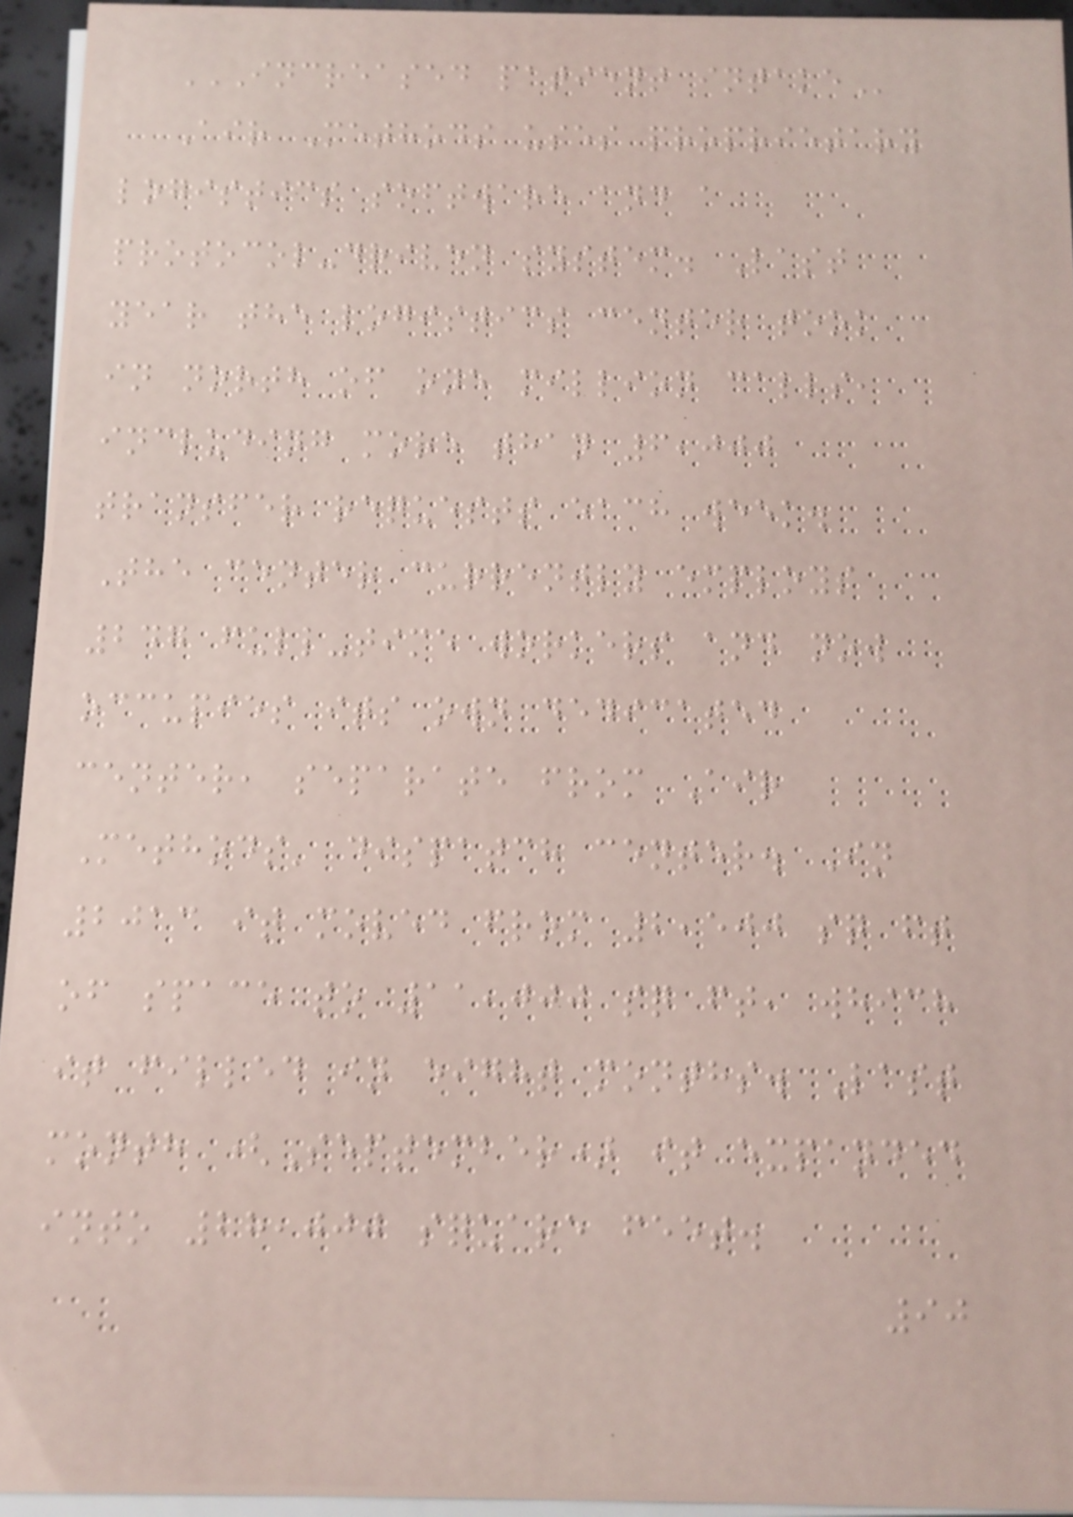INCREASED PATIENT INTAKE
Air Methods uses proprietary
logistics software and a
protocol-driven system. Last
year the logistics center took
in north of one million calls,
including more than 6,000
transfer requests each week.
The center currently employs
247 full-time workers and now
occupies its own dedicated
center, separate from Air
Methods' dispatch center. In
2013 it moved from 2,500 sq ft
of space to 11,000 sq ft, which
it filled in eight months. Last
month (September) it expanded
into 28,000 square feet.
90
